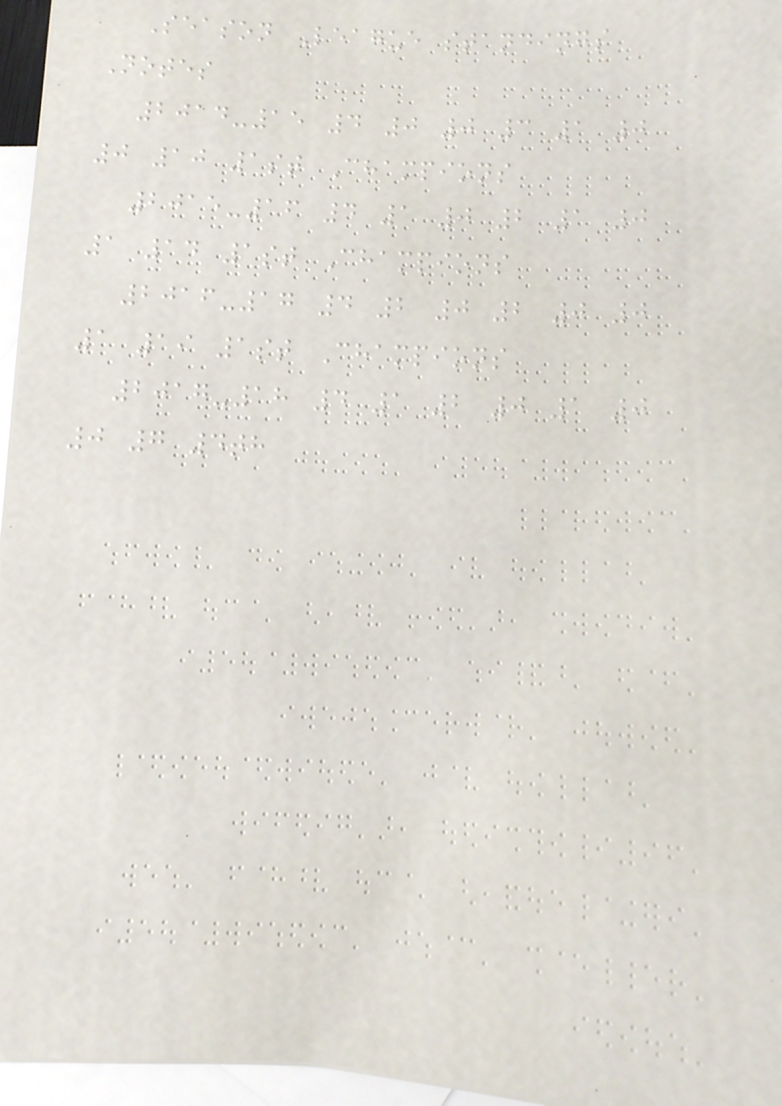Season League standings
Notes
2014-15 4 0 0 3 1 0
0 10 1st Champions
2015-16 4 1 0 2 1 0
1 14 1st Champions
2016-17 4 2 0 2 0 0
1 19 1st Champions
2017-18 4 1 2 0 1 0
0 7 4th
